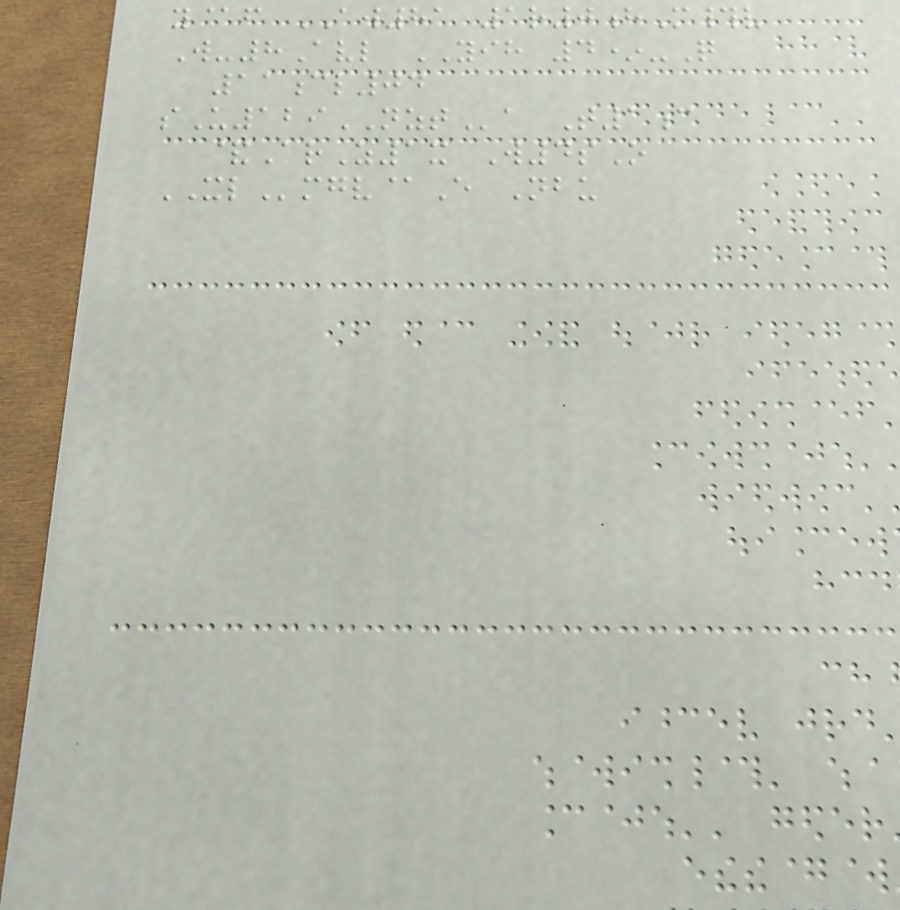y@f AW81 1r0hM#v
W-8Avl YIH 4*-Q
11cl04
sU129NZTa T1c
&ArZ1x W4sO
XLmgv@E Nbu
